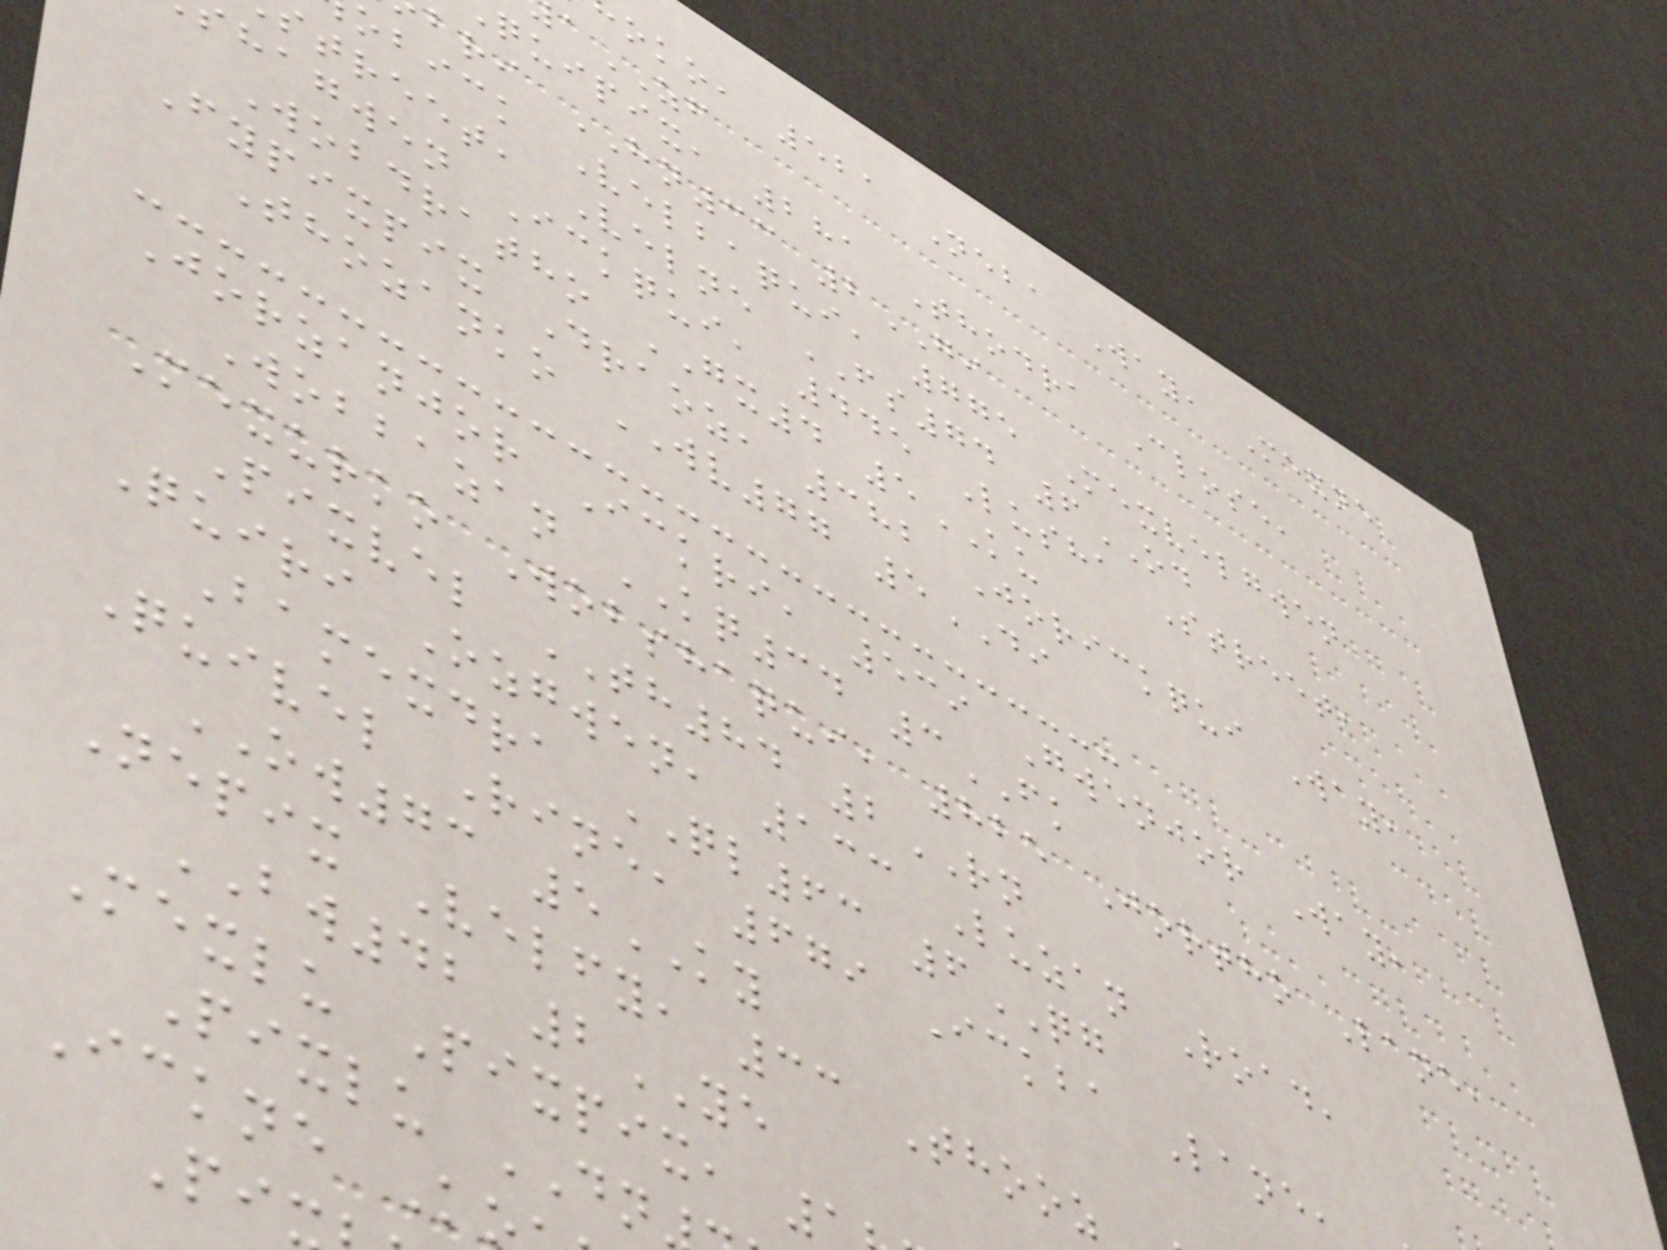oko, 521 Neba Way, Mexne
ZF
quipix, 281 Thodra Close,
bri HN33 2GI
obick Velbaqui, 775 Mexvelgwen
street, Velne FS74 6OD
hagwen Ickqui, 445 Lusha Street,
Wobdratho GX4 5KU
Fypixpix Draoz, 382 Jorickqui Way,
Thozanko WV77 5DI
Jorzanjor Ickri, 539 Gwenjor Way,
Wobbazan KQ34 3FK
Mexurko Wobshaqui, 825 Jortho Lane,
Pixvel TH84 2RN
Quiri Ozgwen, 133 Luzan Road,
Bamexdra QL63 6QG
Quivel Rine, 679 Ickba Lane,
OW73 5KY
Nepix Velfy, 33 Thooz
BW42 2YE
Mexlu Pixpix,
Pixlu DN
